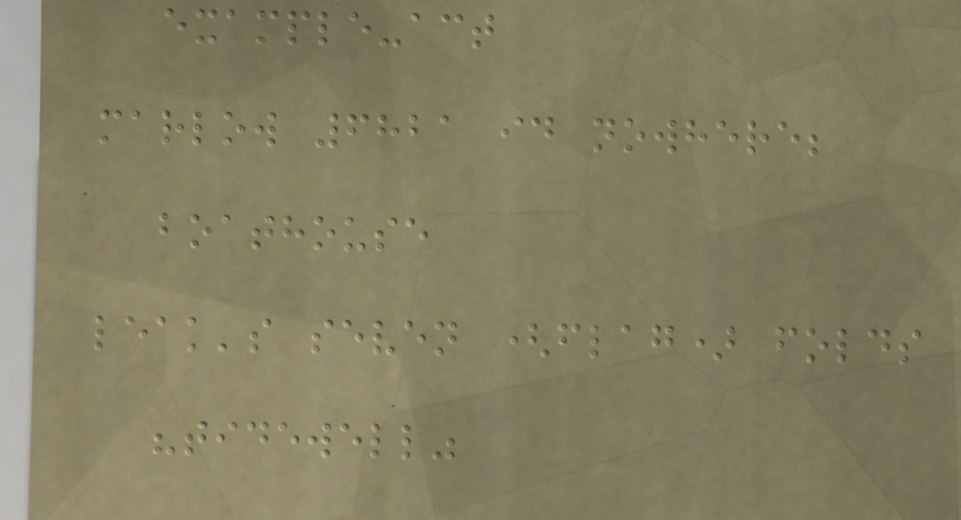example-act
marlow 6821 id nowhere;
boathouse
leak's seven (flag) folds
"tidewell"
